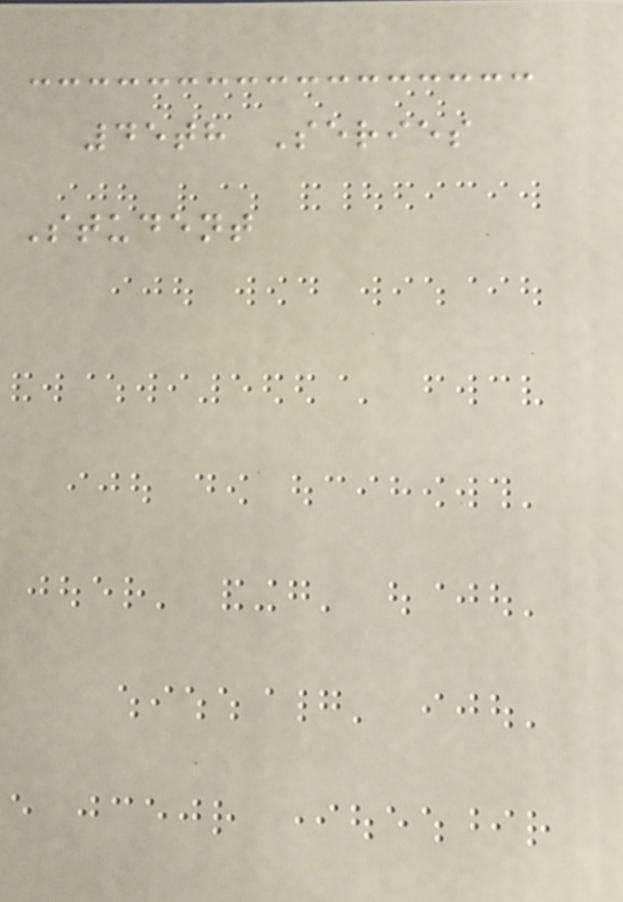45th Series
Student
